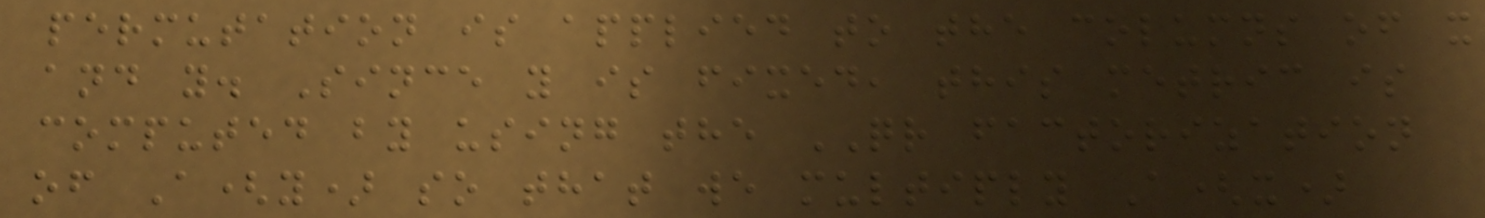permutation is applied to the columns of x
and y. Since y is fixed, this metric is
computed by using the QR factorization
of A(y) so that we multiply A(x)
